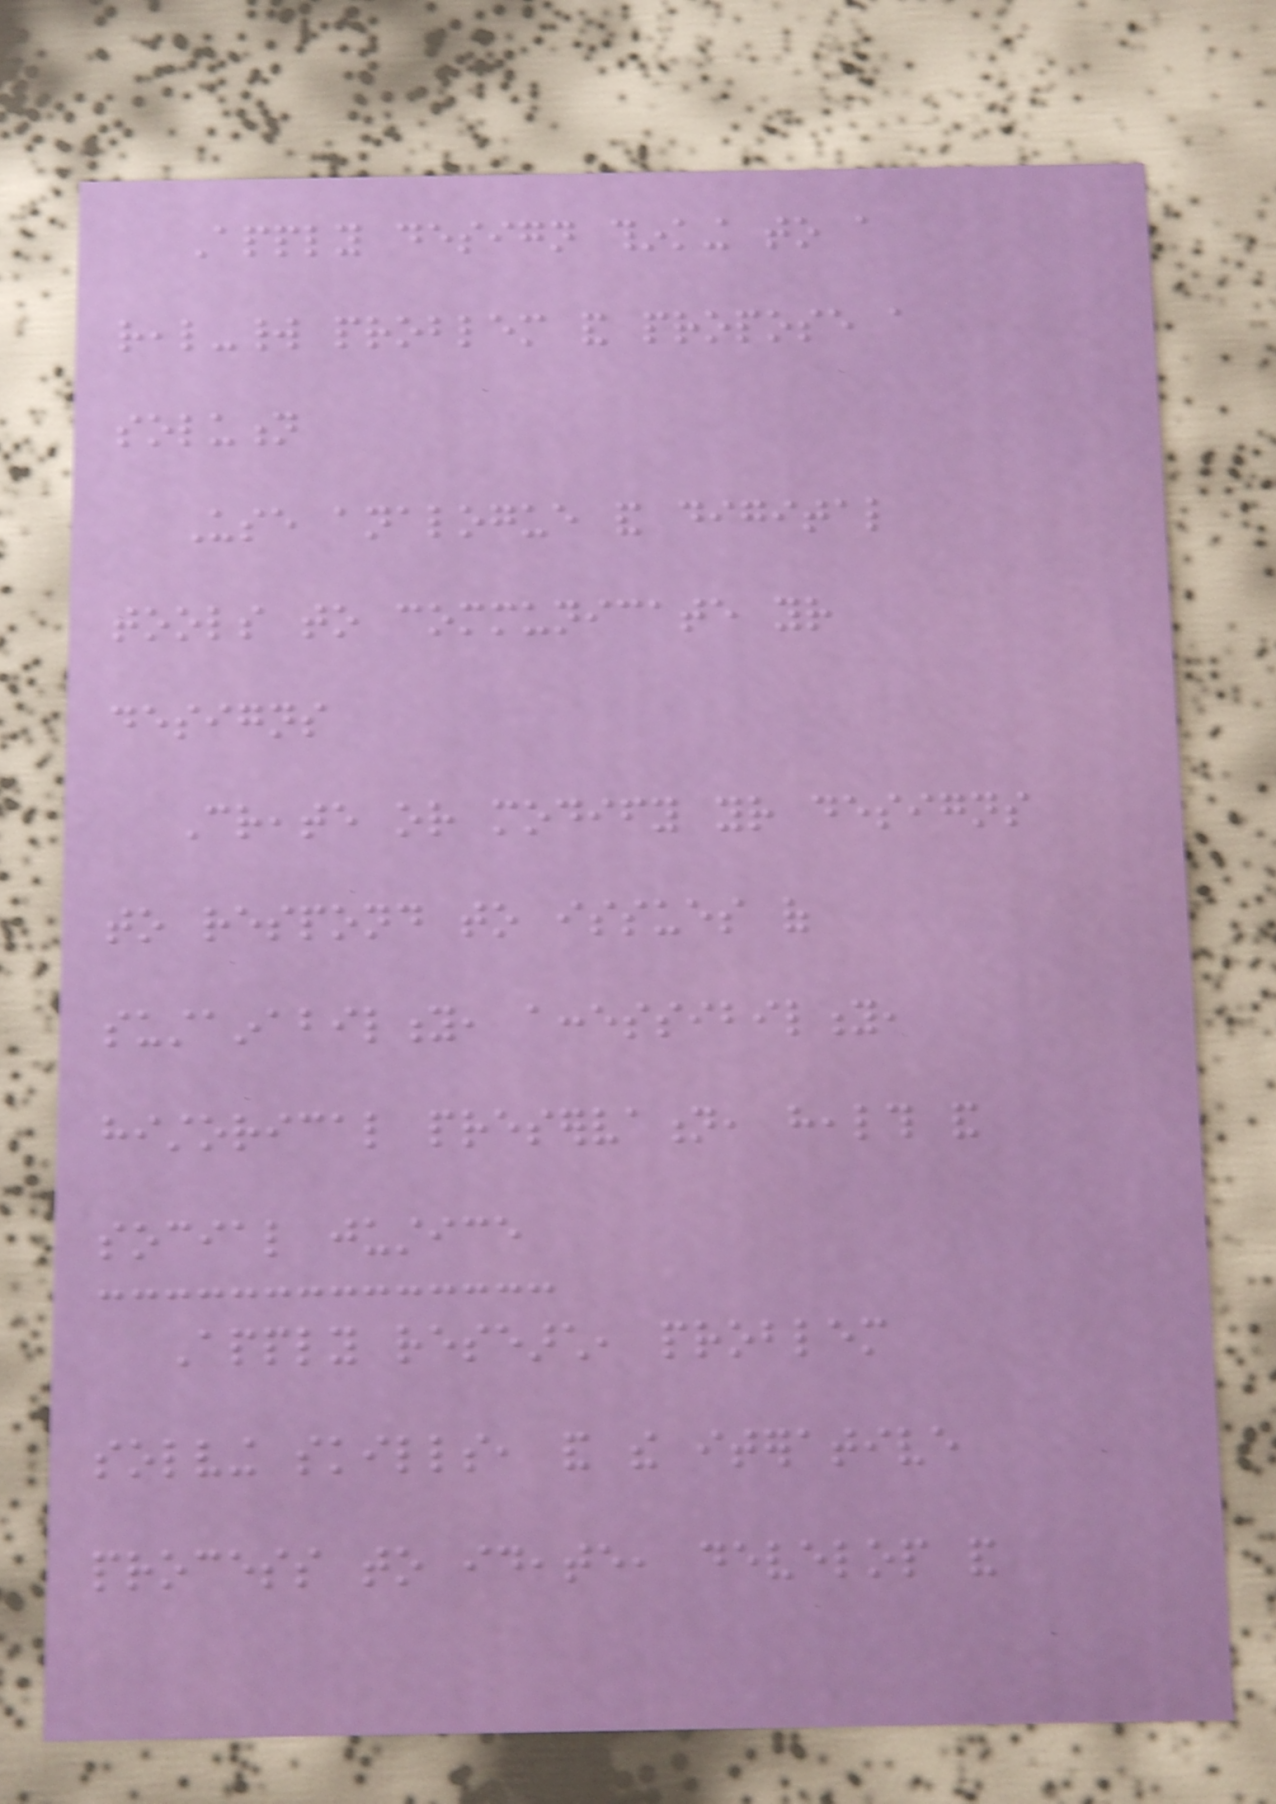Apply design thinking to a
real-world problem and propose a
solution
Use analogue and digital
tools to communicate your
designs
Create or modify your designs
to respond to issues of
sustainability, accessibility,
historical preservation, health and
social justice
Apply research, problem
solving skills, and the iterative
process to ideate, develop and
